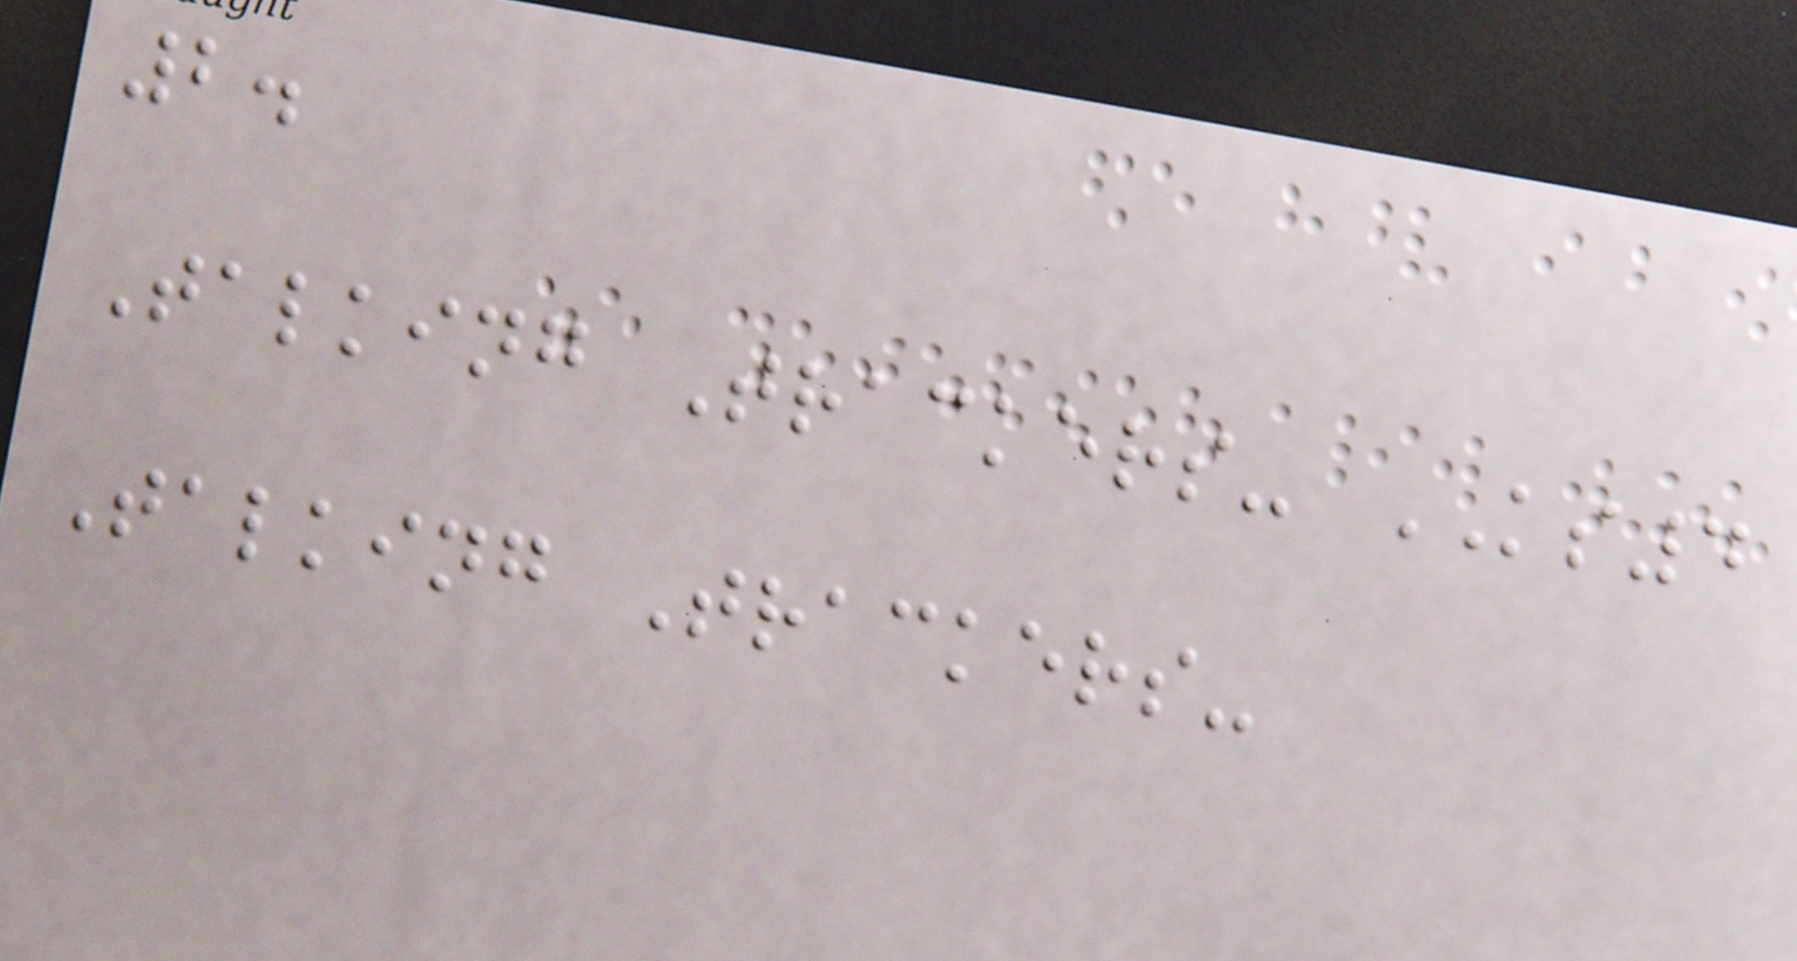2.
Talking Trackers- KS4
Talking Trackers-
